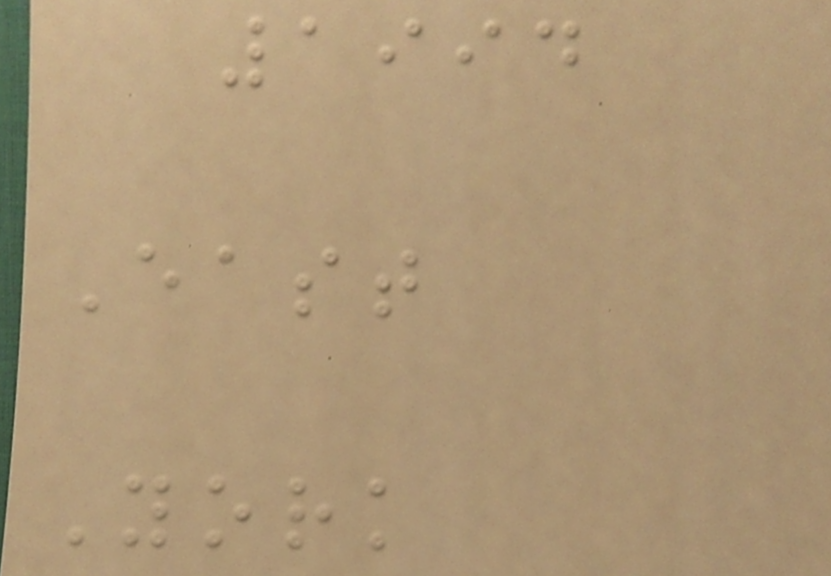1994
East
York
